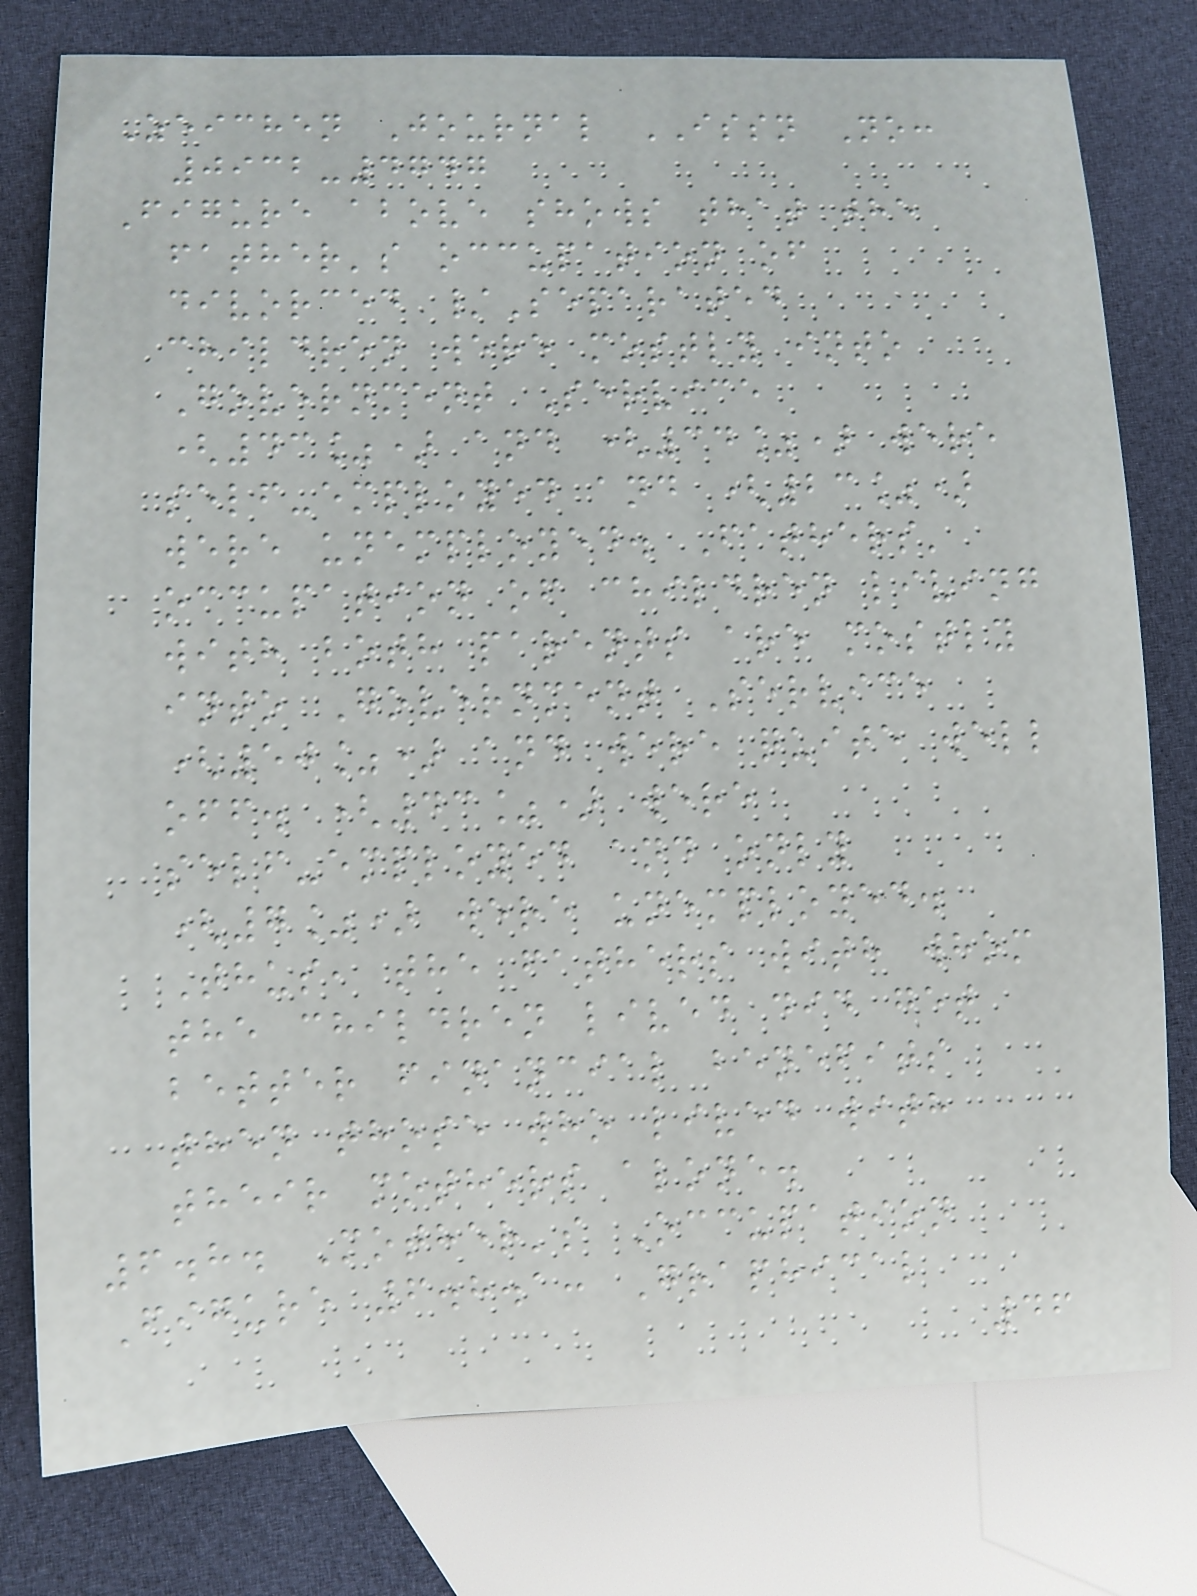Zeichen Journal ISSN No:
0932-4747
Figure above shows that the
father's occupation of
divorced /Separated
children were mostly into
Government Service
(43%) and (34%) were
self-employed and (23%)
were unemployed. Fathers'
occupation of children living
with both parents are mostly
into Government Service
(50%) and were quite well
off. (43%) were
self-employed and only
(7%) were unemployed.
Thus, the fathers with whom
the children lived did get
better financial benefits
then those who lived with
their mothers alone.
6.8. Mother's Occupation
Figure 6.8.1: Graphical
46
